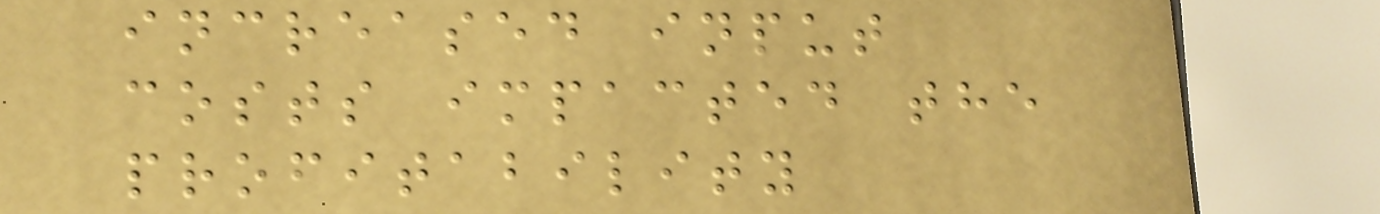increased input
costs impacted the
profitability
